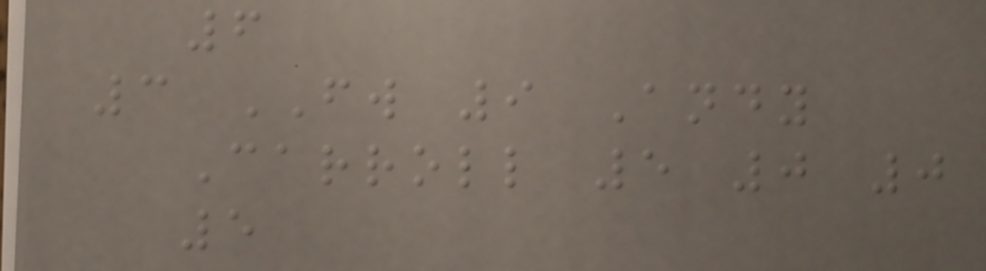6
3 FW 9 Andy
Carroll 5 0 0
5
